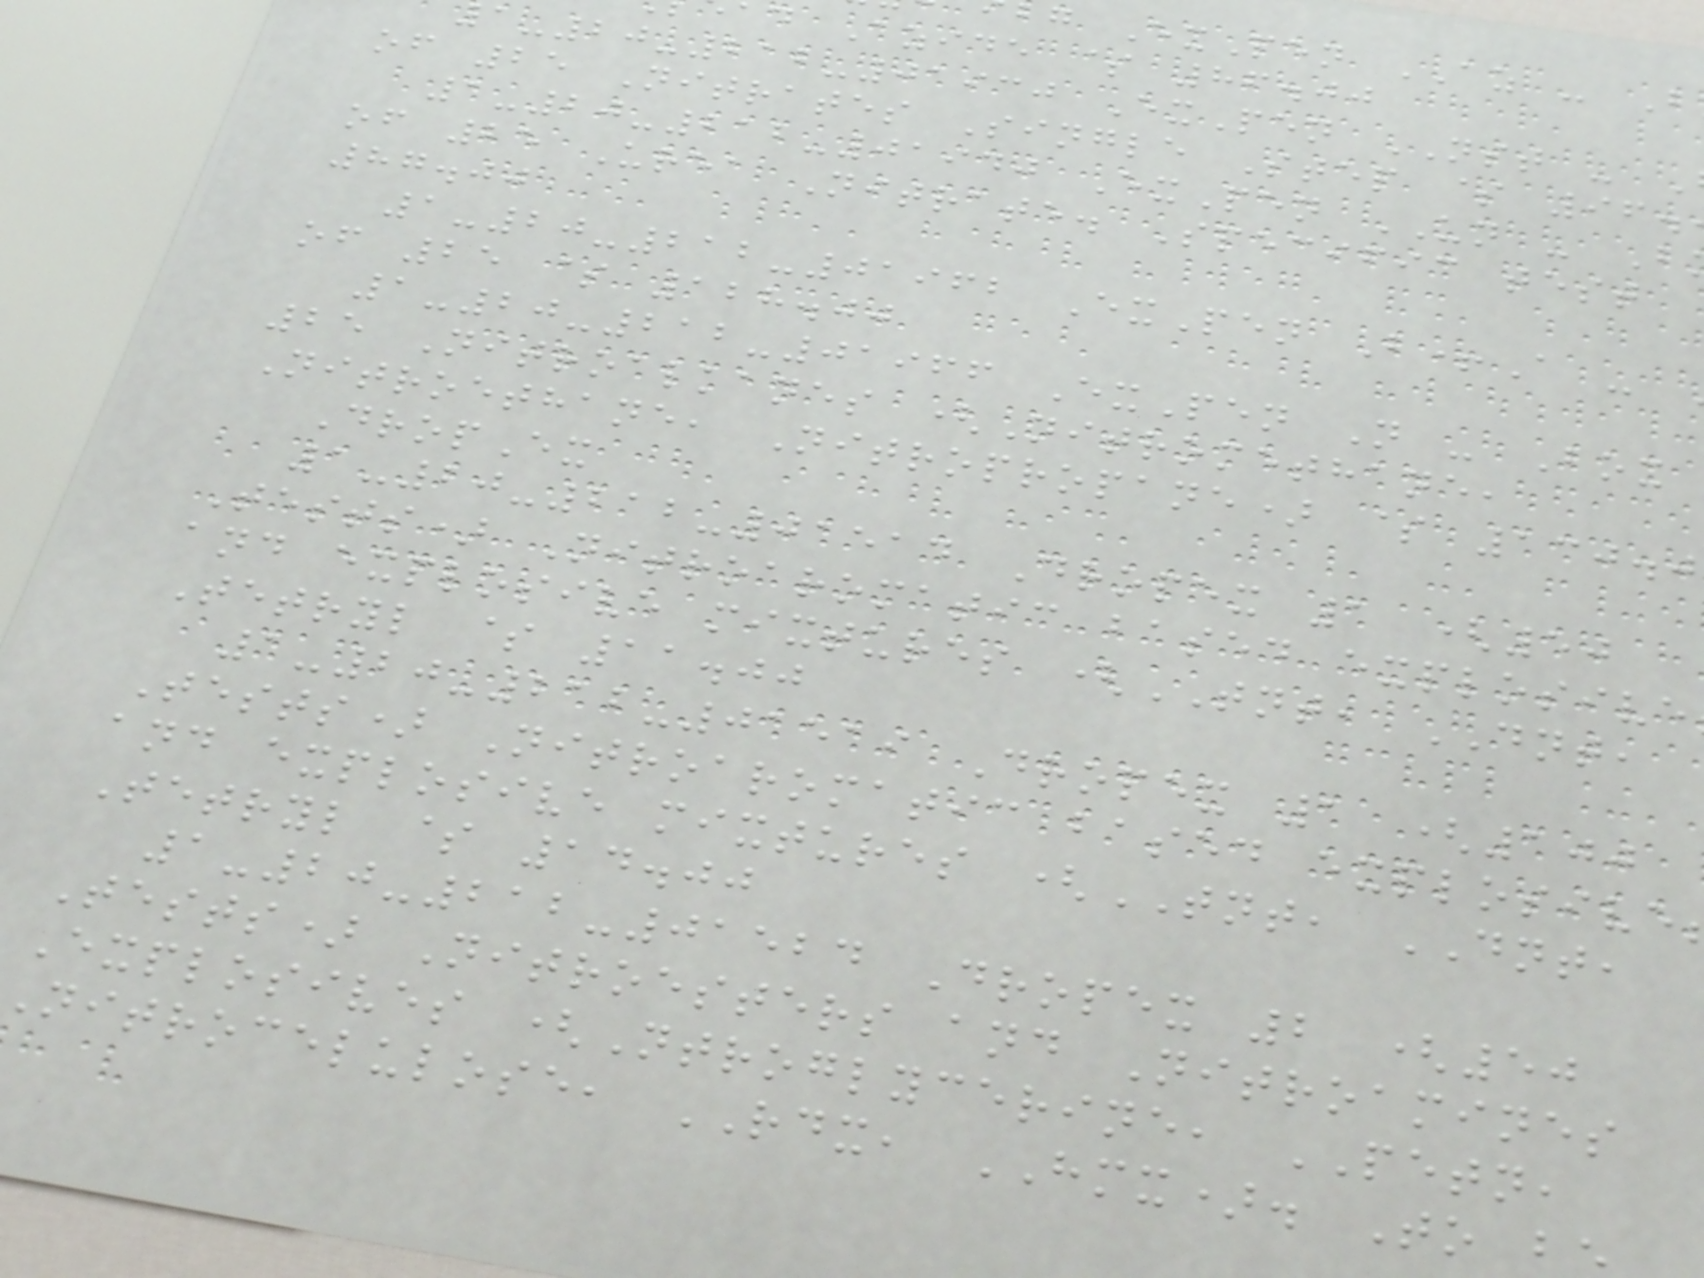bg ExPen AZ - B
d Azide $ 86.00
-20-212-01930 ExPen NST -
of 25 Nitrates Single Step $ 96.
1-20-212-01940 ExPen UN - B
of 25 Urea Nitrate. Specific test
87.00
1-20-212-01962 ExPen B+A -
of 25 $ 128.00
1-20-212-01966 ExPen N - Box
25 Nitroalkanes (Nitromethane,
Nitroethane, Nitropropane) $ 130.0
DropEx
1-20-212-01514 Dropex 1 (50
Tests) Nitroaromatic based explosive
and explosive mixtures (TNT, DNT,
Tetryl $ 11.00
1-20-212-01519 Dropex 1 (100
Tests) Nitroaromatic based explosive
and explosive mixtures (TNT, DNT,
Tetryl $ 14.00
1-20-212-01524 Dropex 2 (50
Tests) Nitroesters and Nitroamines
Explosives (Ntroglycerine, PETN,
nitrocelulose, RDX, HMX). To b
